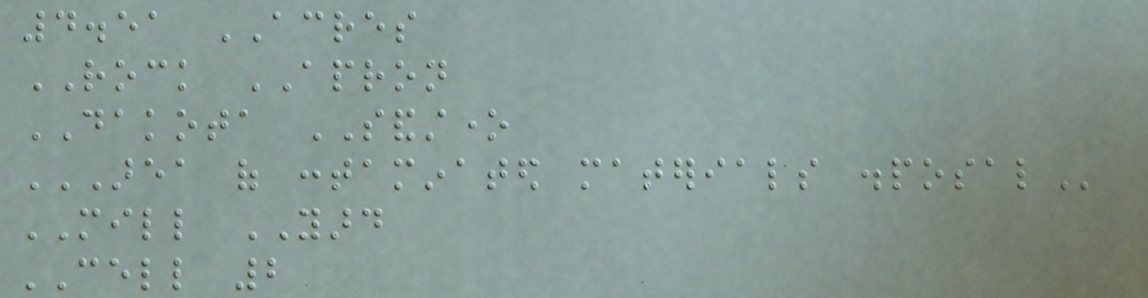4.51 ACRES
ROCK APRON
DAKOTA SANDSTONE
AREA OF CONTAMINATED MATERIALS DISPOSAL
MILL YARD
CELL 2
